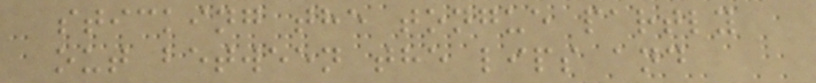sticking the tongue partly
out between the lips and
